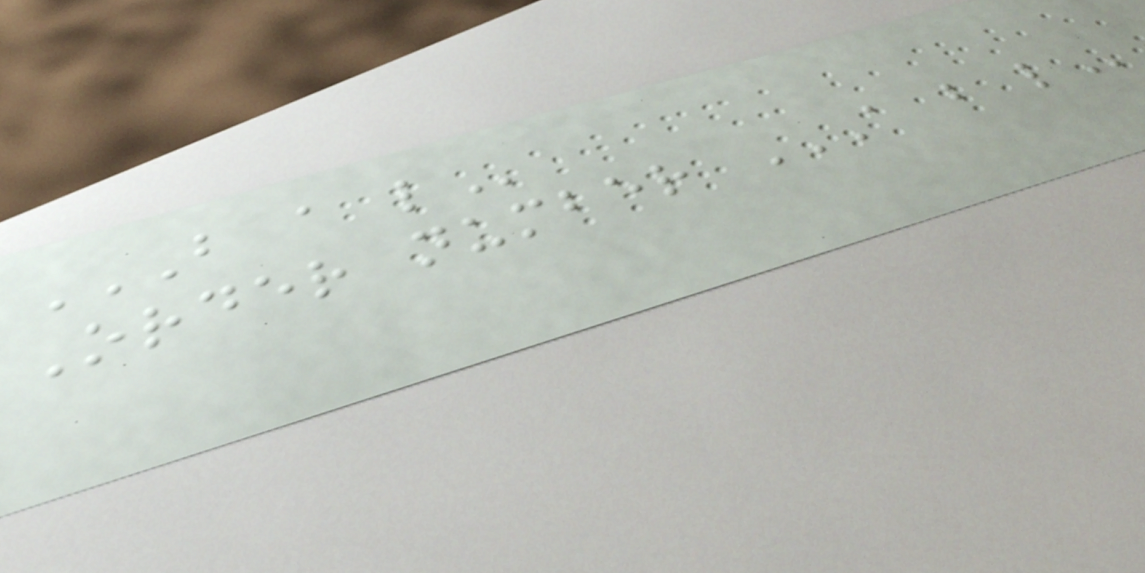B A L
Order number A B L
